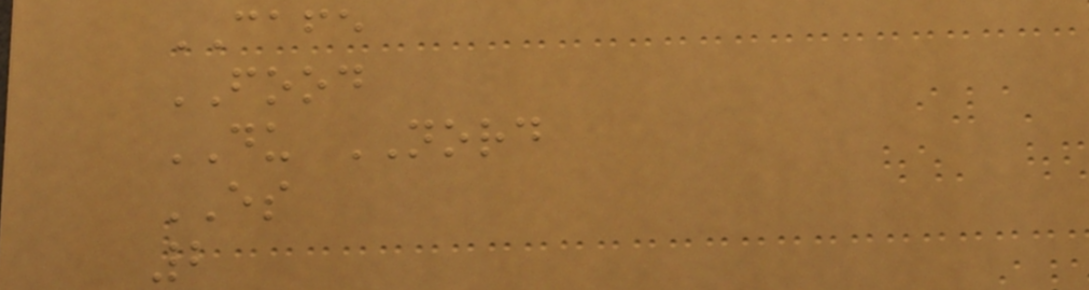CAFE
FOOD
DU NORD
ES
2
